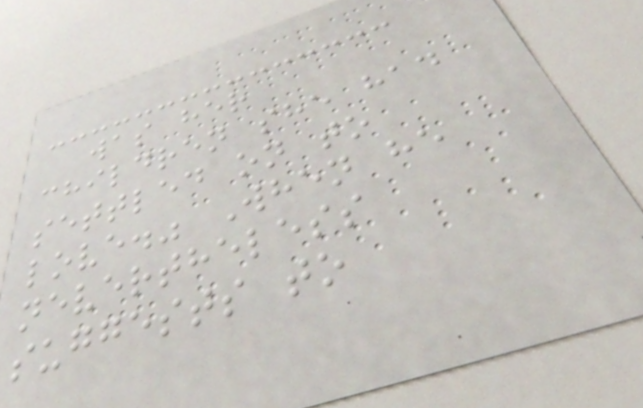was her
children she had
settled on to
love." When he
nevertheless
suggests to
